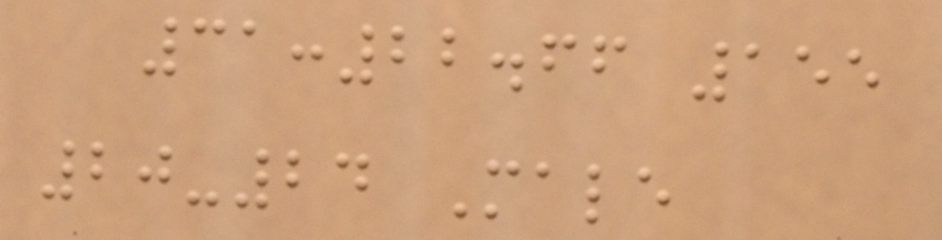31:22.66 155
20-24 Male
